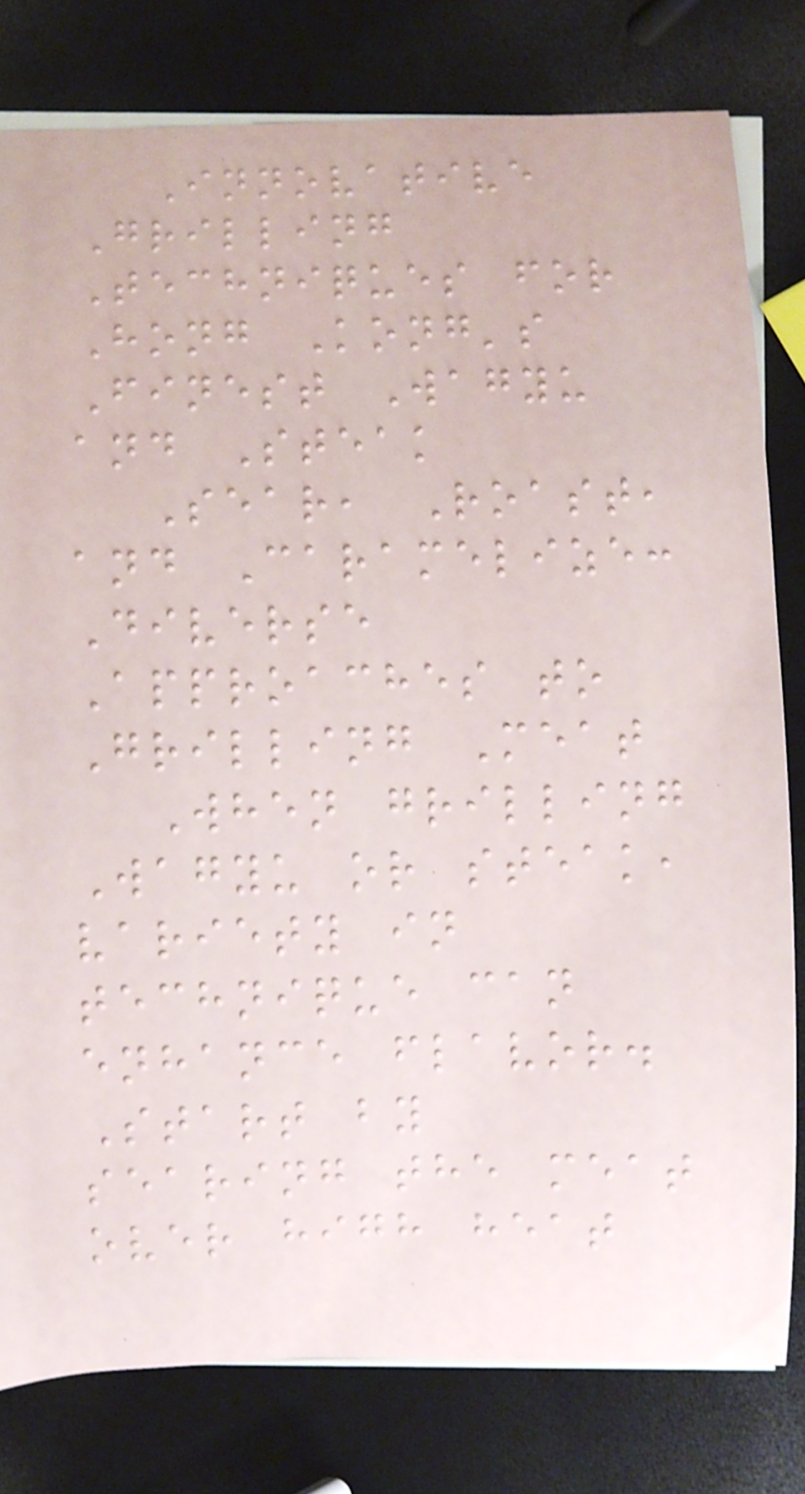Innovative
Grilling
Techniques for
Hong Kong's
Finest Wagyu
and Steak
Sear, Roast,
and Caramelize:
Diverse
Approaches to
Grilling Meat
When grilling
Wagyu or steak,
variety in
technique can
enhance flavor.
Start by
searing the meat
over high heat
